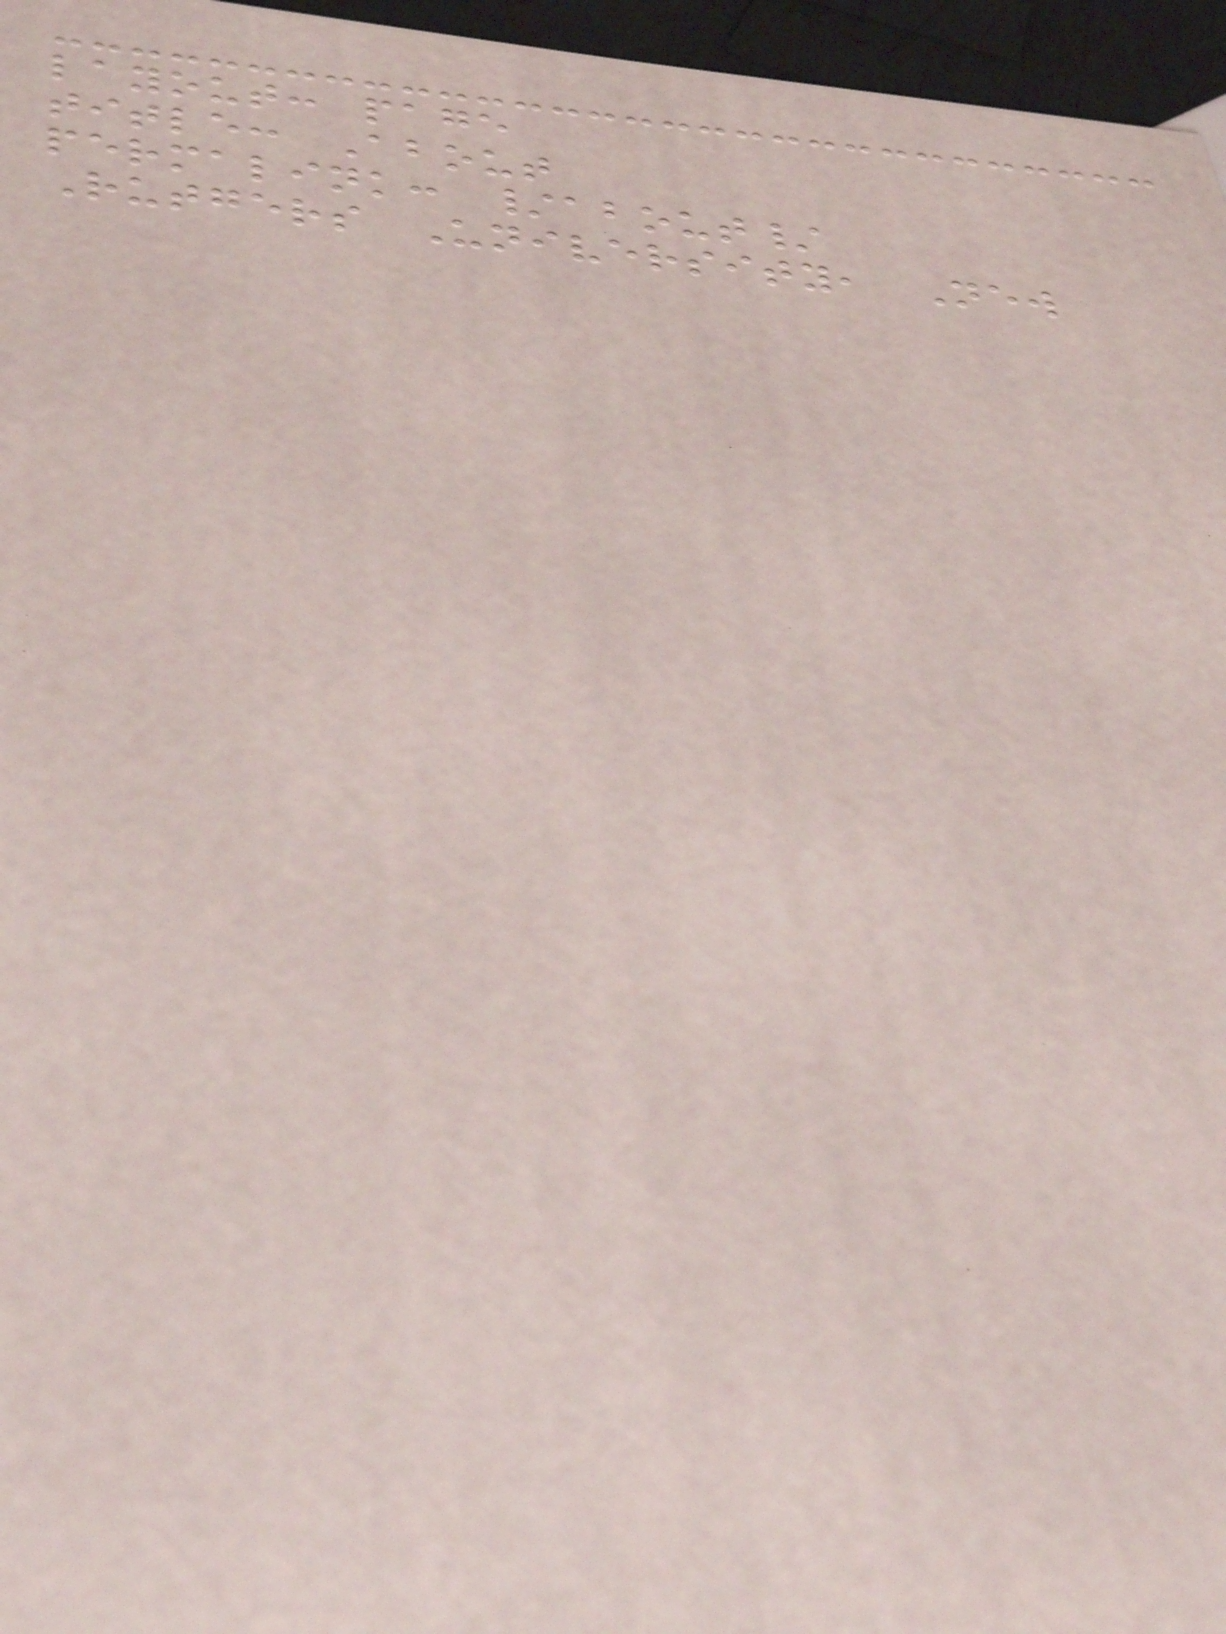layout: page
title: About
permalink: /about/
Rutgers University, New
